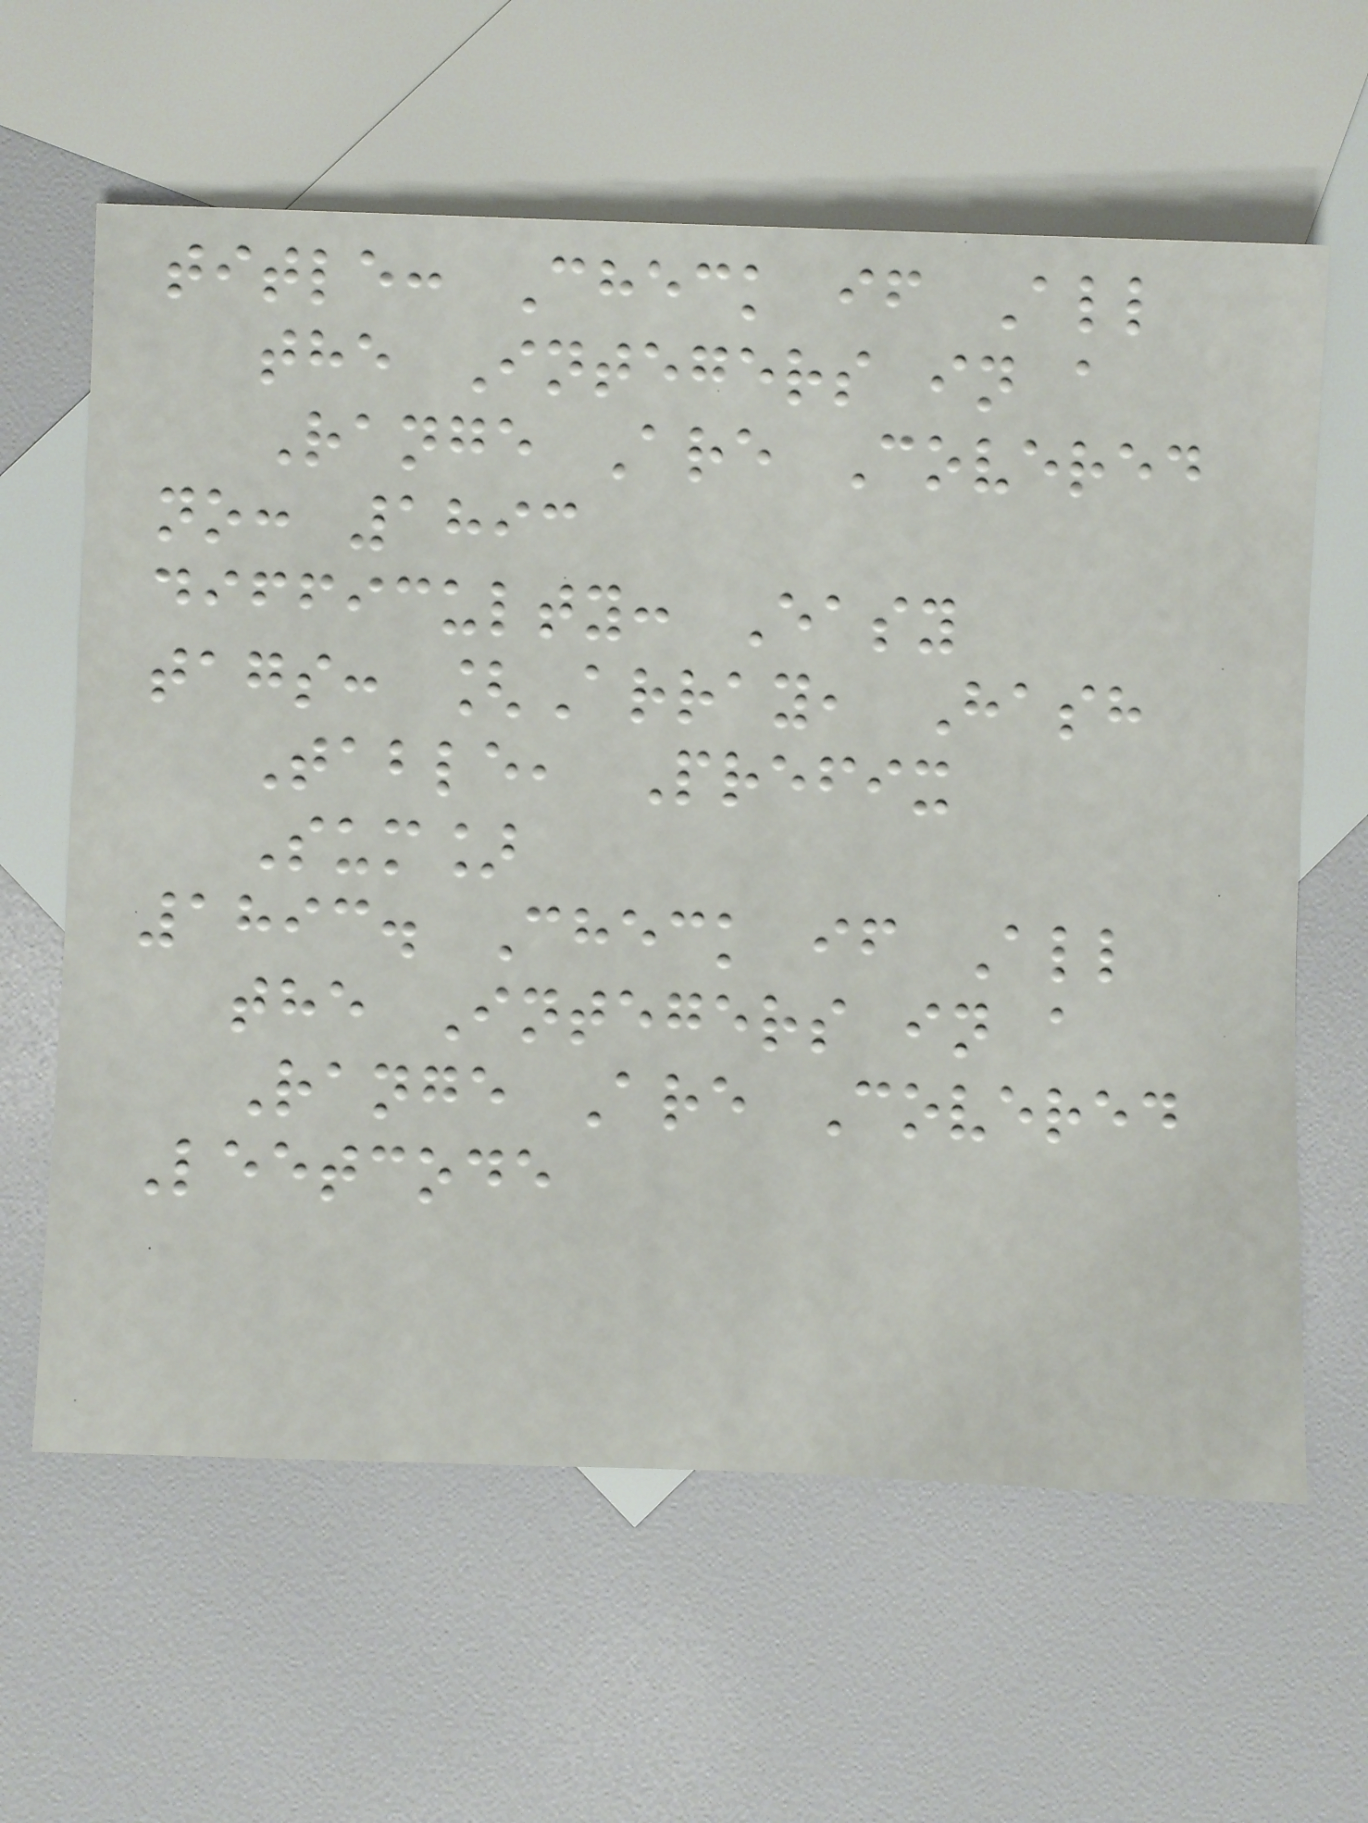title: Check if All
the Integers in a
Range Are Covered
no: 1893
difficulty: Easy
tags: [Array, Hash
Table, Prefix
Sum]
1893. Check if All
the Integers in a
Range Are Covered
Leetcode
